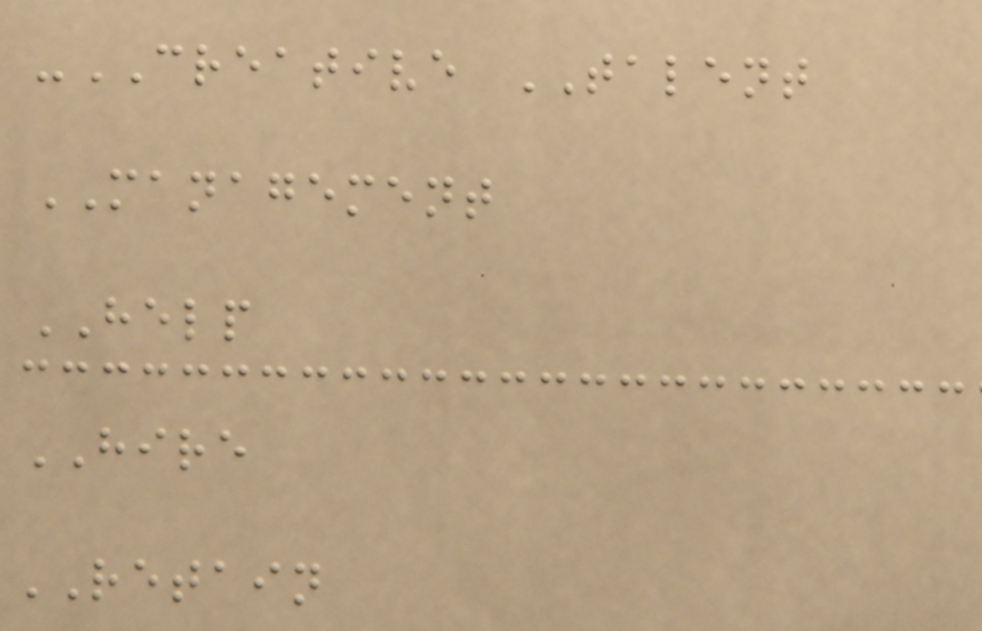-CREATIVE TALENT
MANAGEMENT
HELP
HIRE
RETAIN
